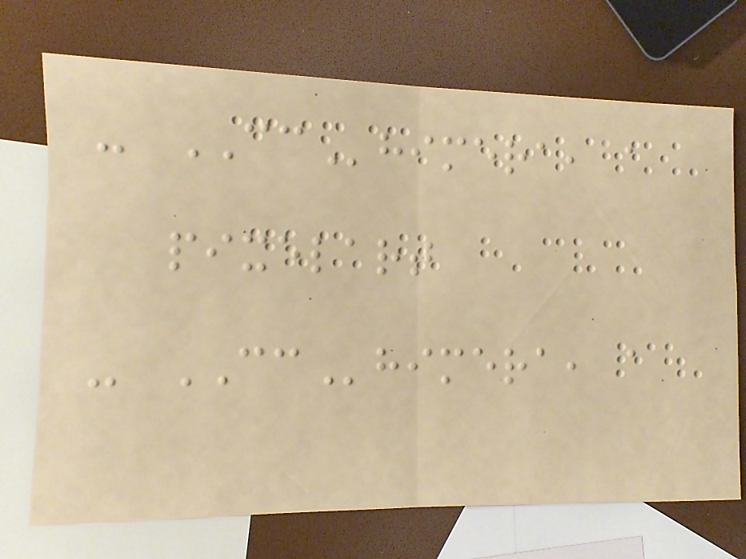- CChimera, a
pixelart
- CChimera, a
